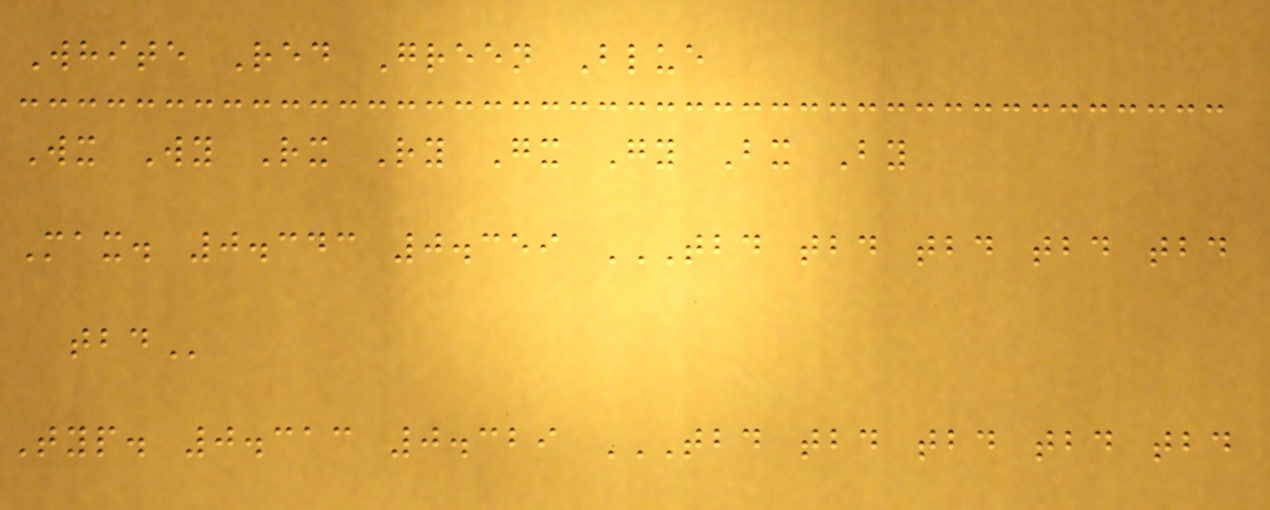White Red Green Blue
Wx Wy Rx Ry Gx Gy Bx By
Max. 0.343 0.359 TBD TBD TBD TBD TBD
TBD
Typ. 0.313 0.329 TBD TBD TBD TBD TBD
